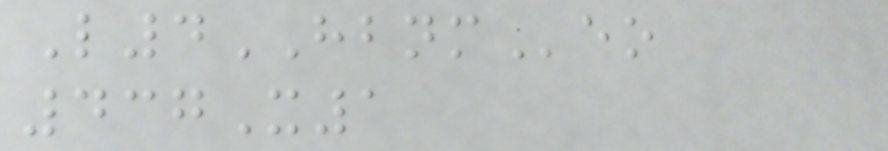L4HBNMeo
437X1
